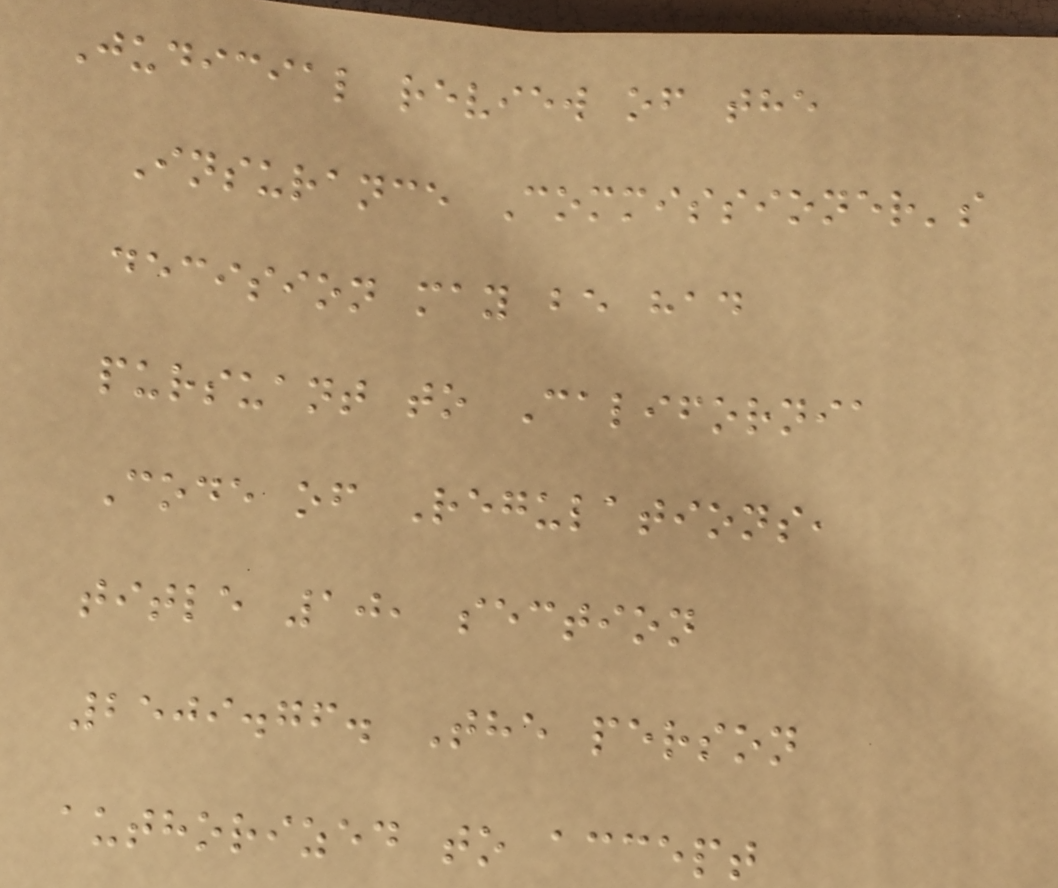Judicial review of the
Insurance Commissioner's
decision may be had
pursuant to California
Code of Regulations,
title 10, section
2509.76. The person
authorized to accept
